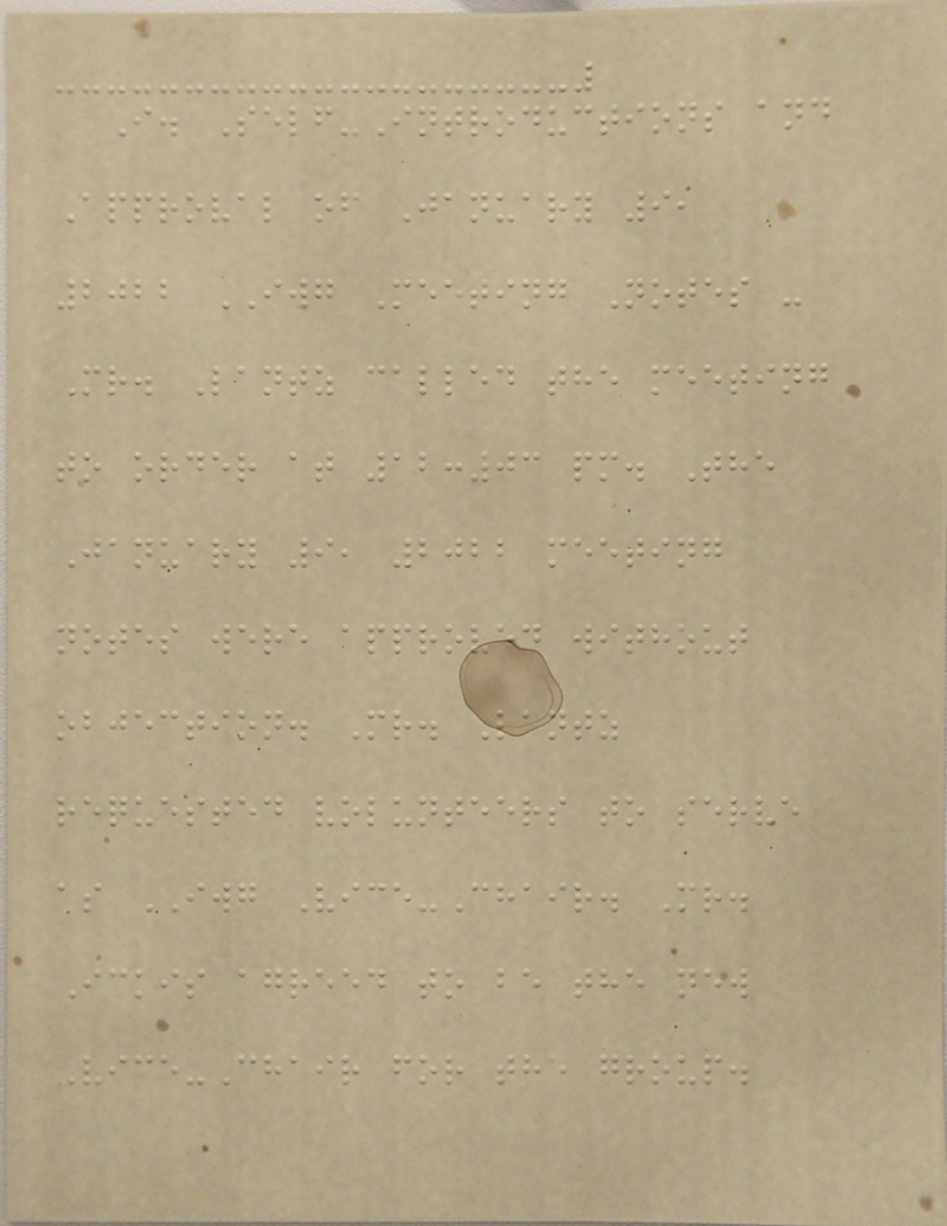I. Self-Introductions and
Approval of January 9,
2022 IWG Meeting Notes -
Mr. Lantz called the meeting
to order at 12:03 pm. The
January 9, 2022 meeting
notes were approved without
objection. Mr. Lantz
requested volunteers to serve
as IWG Vice-Chair. Mr.
Ickis agreed to be the new
Vice-Chair for the group.
